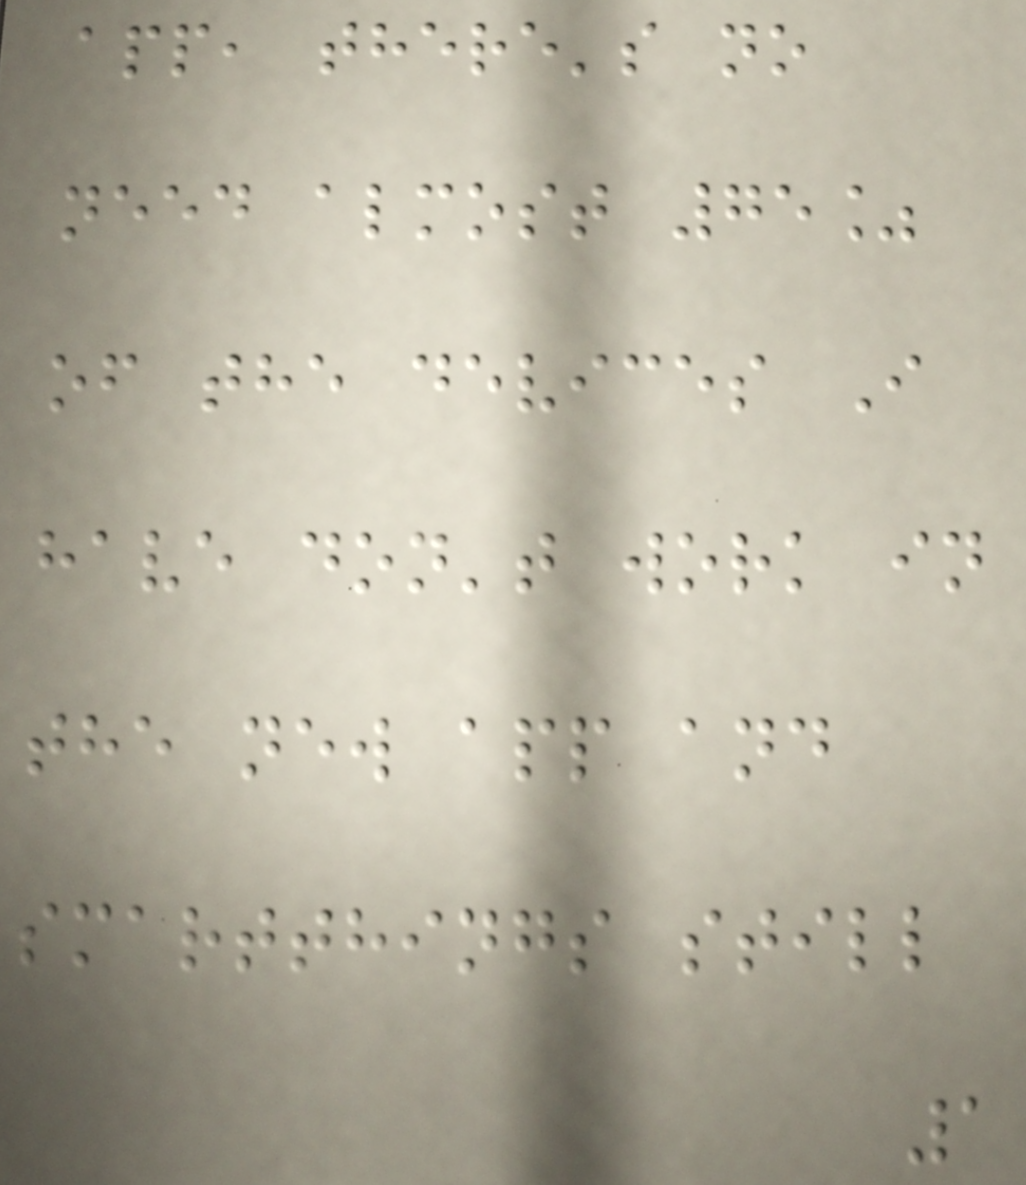app, there's no
need almost 75%
of the devices I
have don't work in
the new app and
smartthings still
1
